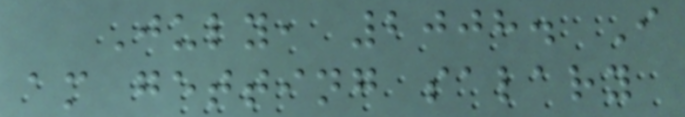July, 2008. I
am getting salary
